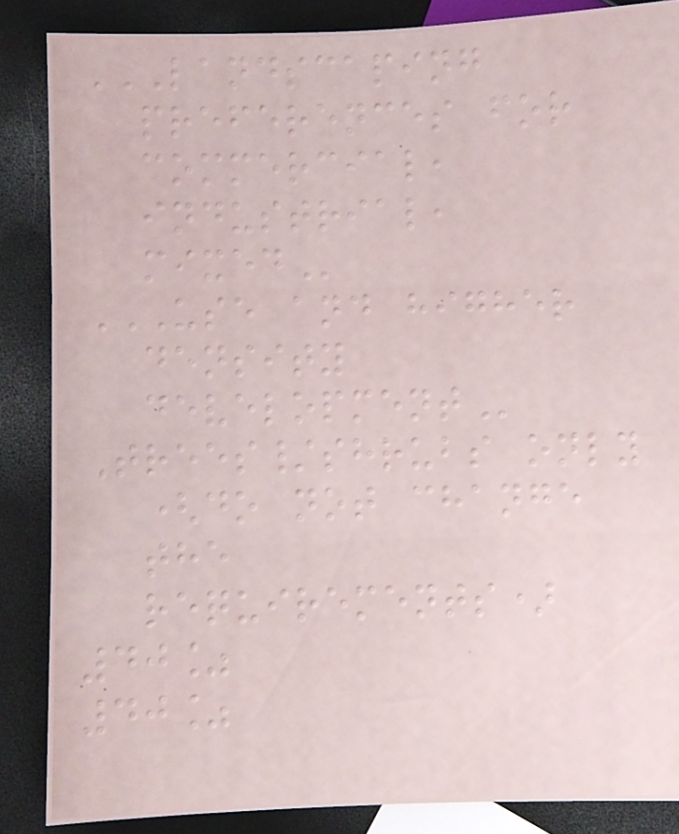LANDSCAPING
PREFERENCES FOR
COMMERCIAL,
INDUSTRIAL,
MIXED
USE AND HIGHER
DENSITY
DEVELOPMENT
Trees/shrubs only
(do not change
the
requirements)
40%
40%
